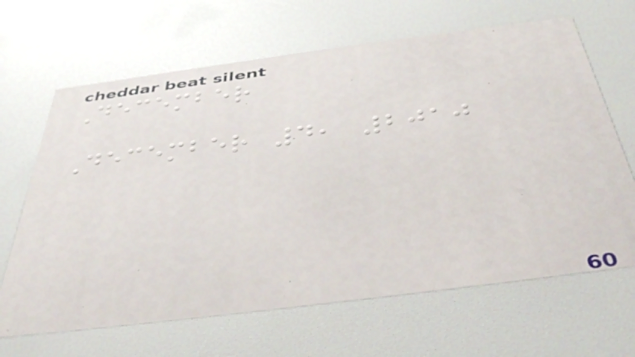December
December 4, 2010
